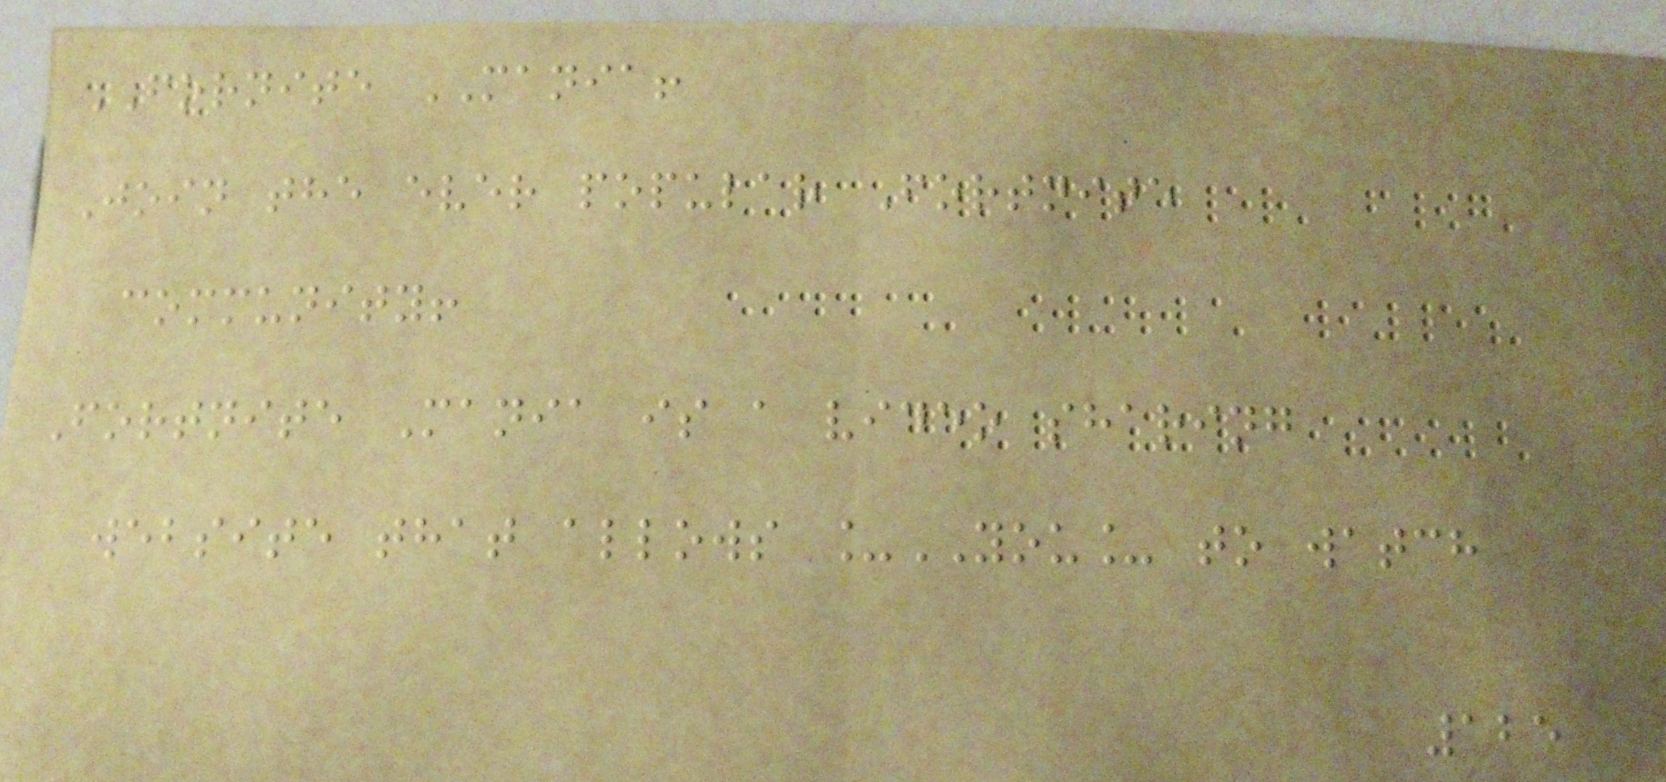FORNITE MANIA!
Join the ever popular Fortnite
community!
Fortnite Mania is a video sharing
website that allows _YOU_ to watch
125
